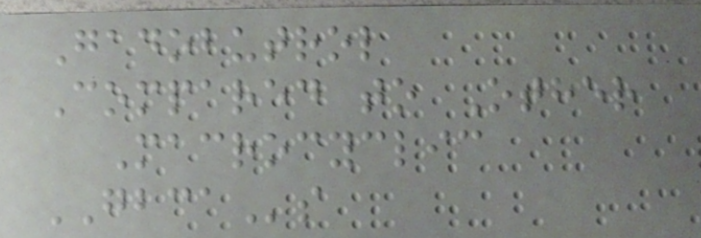Gadobutrol
Compared to Other
Macrocyclic
GBCAs
